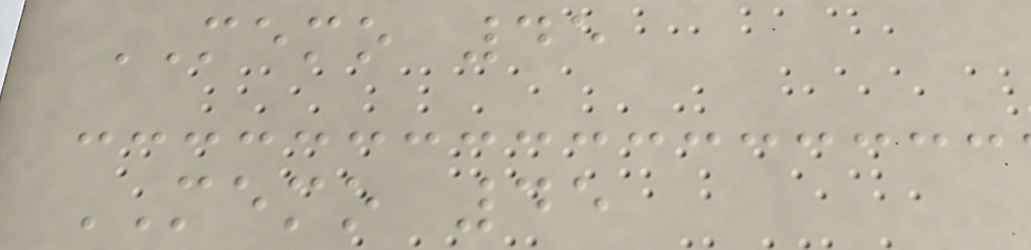MEMO 45
MEMO 45
